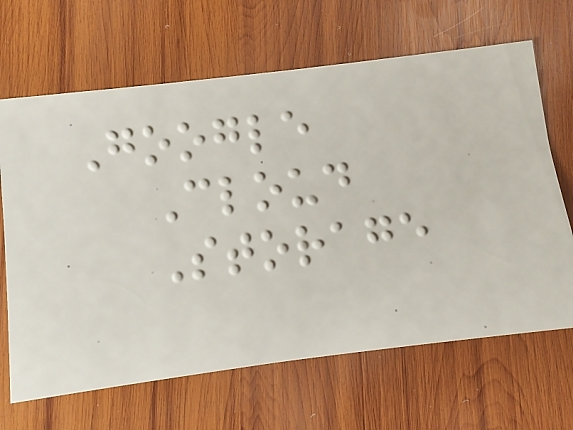Google
Cloud
Storage
